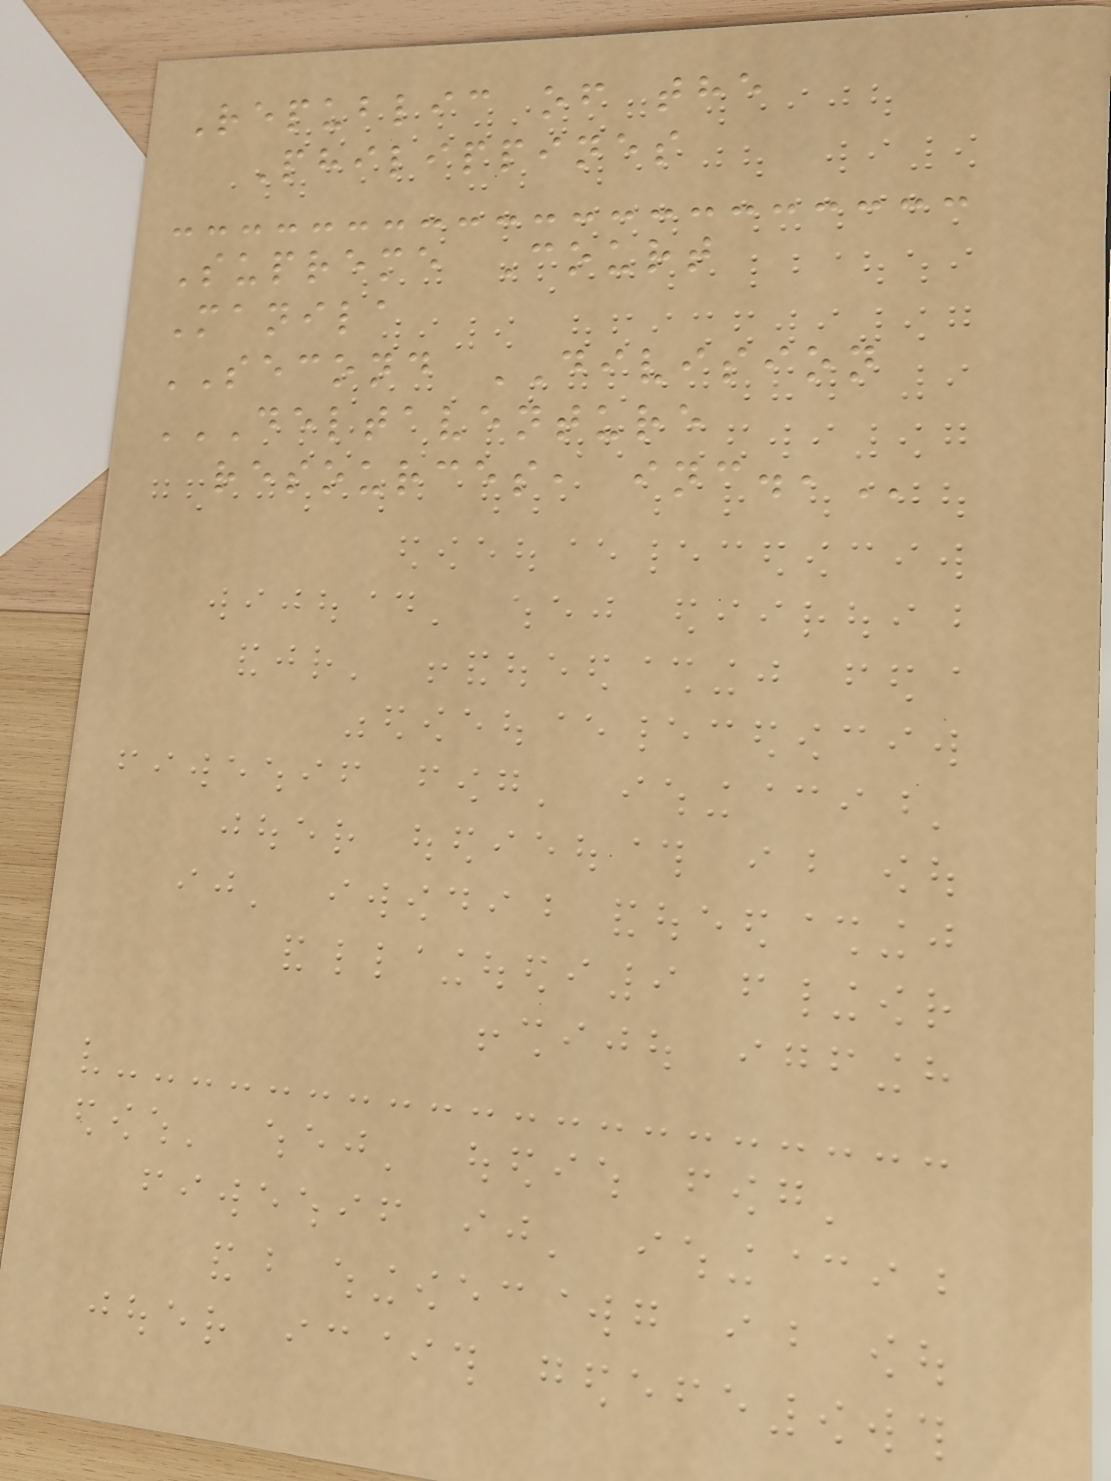Republic of the
Philippines
Supreme Court
Manila
SECOND DIVISION
DELTAVENTURE
RESOURCES, INC.,
